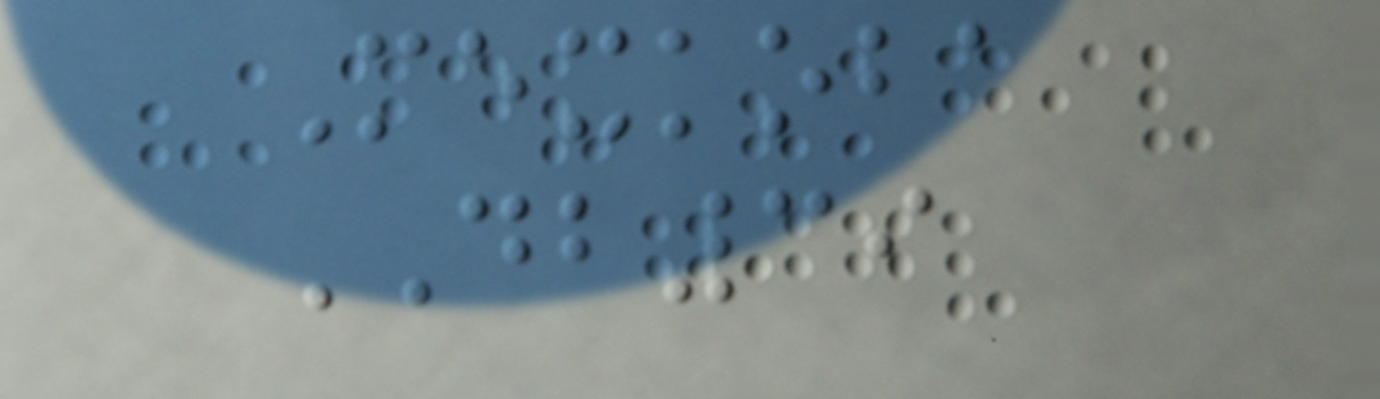Mexkoba
DB39
